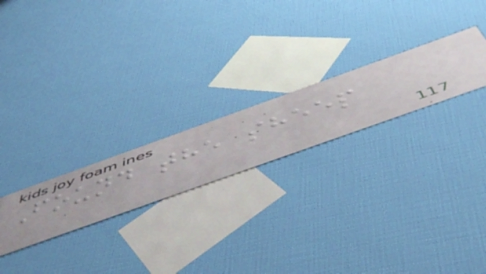Found the sheep
